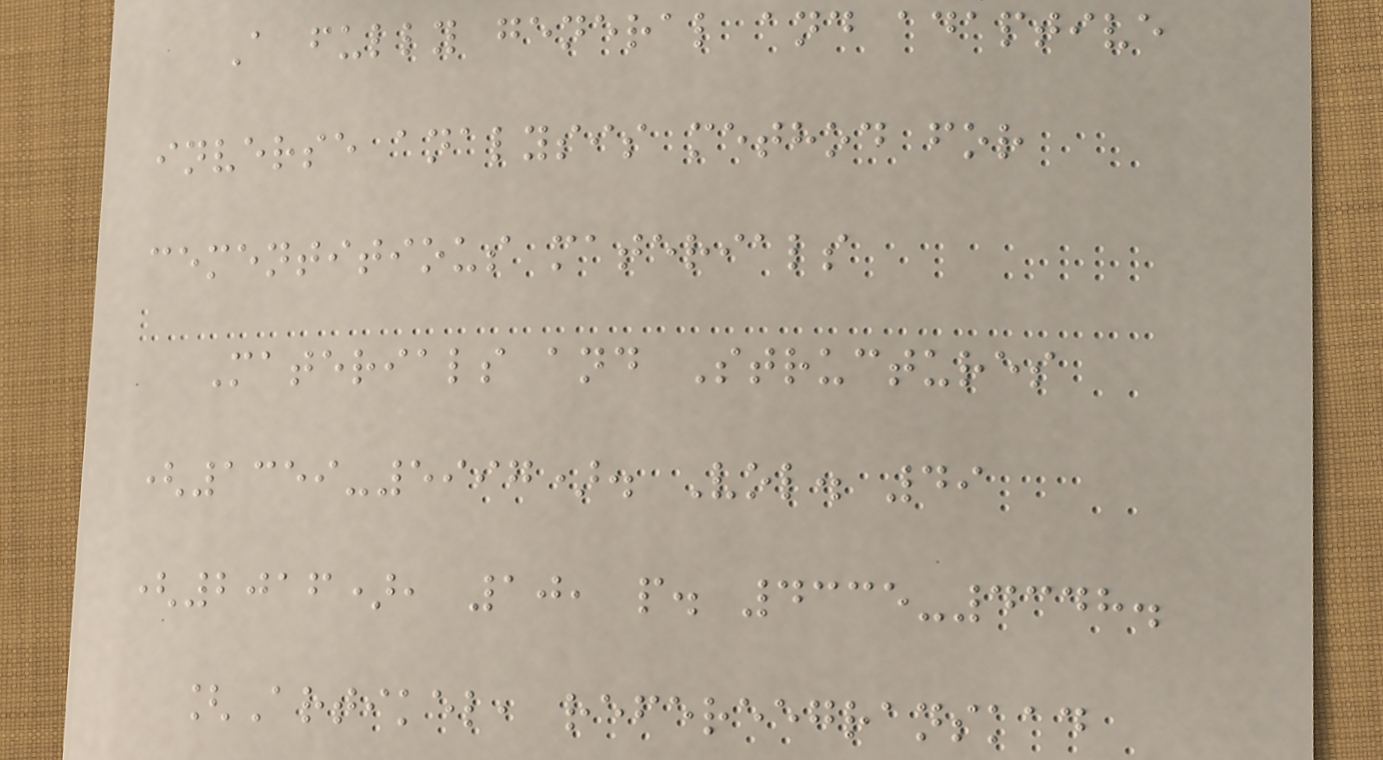A fully general and adaptive
inverse analysis method for
cementitious materials
Materials and Structures
(1359-5997). Vol. 49
(2016), 10, p. 4335-4348.
[Artikel, refereegranskad
